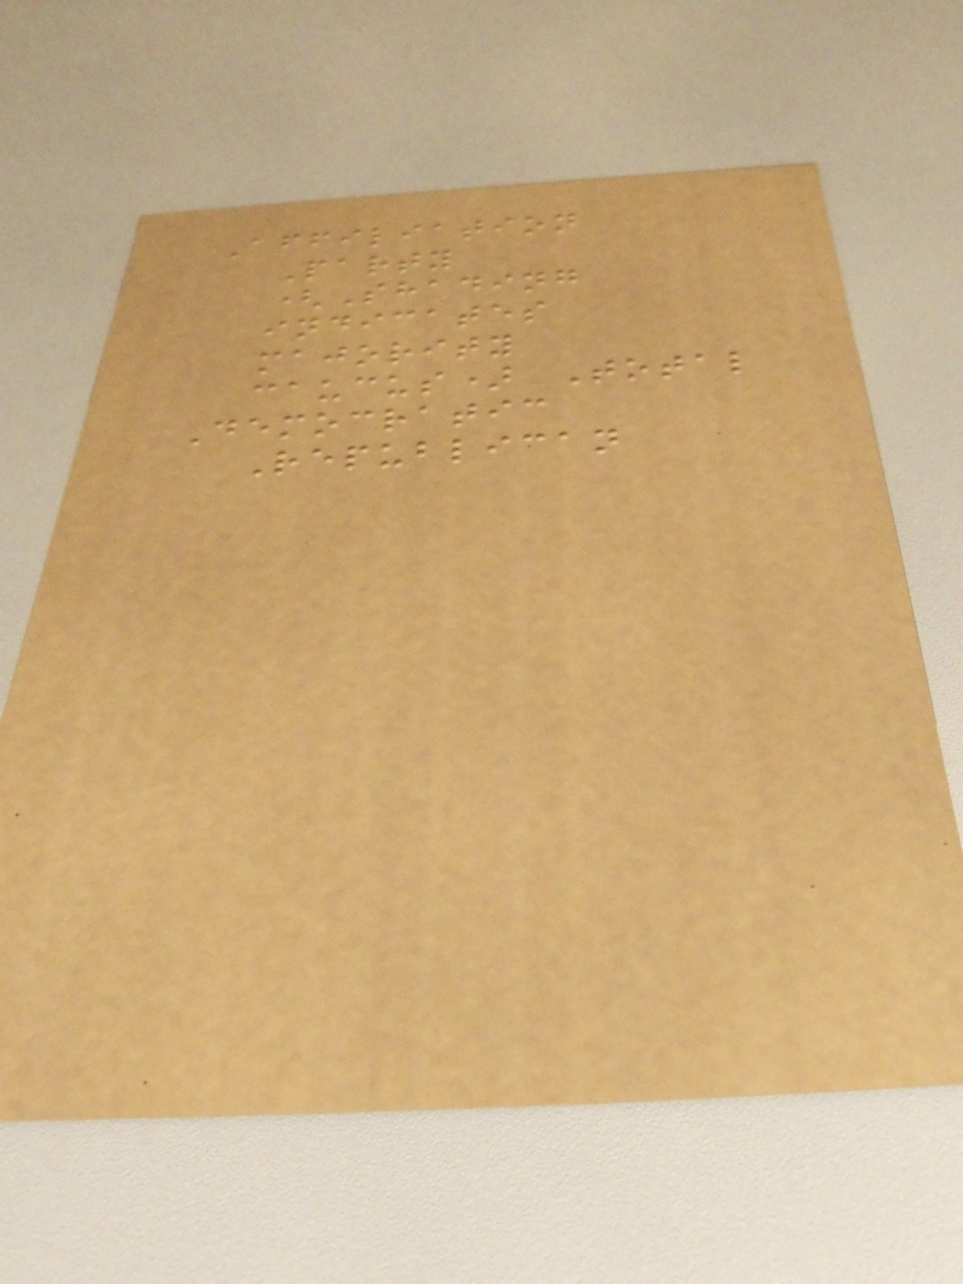Affiliation
Party
(Shading
indicates
majority
caucus) Total
Democratic
Republican
